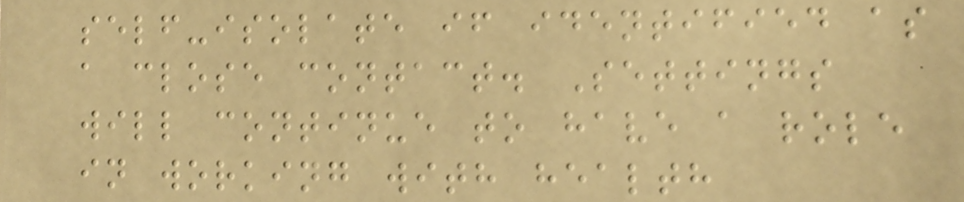self-isolate if identified as
a close contact. Settings
will continue to have a role
in working with health
